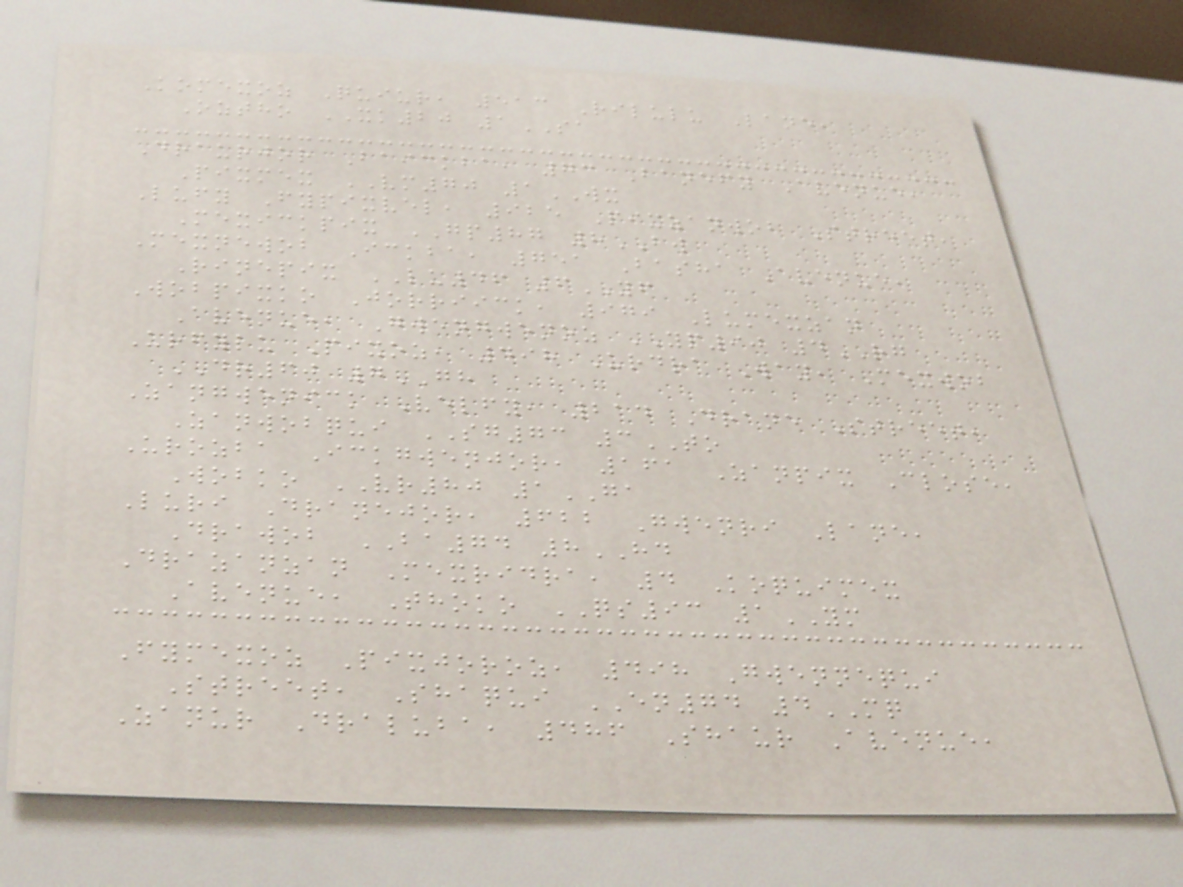Komexoz Quiur, 513 Rilulu Lane,
Oztho XK20 1SA
Draurjor Baickba, 73 Banefy Avenue,
Pixmex VM70 1WX
Lufy Fypixvel, 925 Pixzanwob Street,
Mexickpix GP87 8BW
Mexnewob Ickba, 751 Basha Avenue,
Rinepix LU46 6YF
Wobpixko Jorriick, 979 Lumexzan
Avenue, Gwengwenoz YP90 4RG
Urfylu Pixoz, 498 Urdra Way, Mexwob
DR60 7GH
Zangwenick Velfy, 214 Drane Street,
Zanwobqui SG73 3TO
Urozba Ickgwenjor, 161 Zanpix Close,
Wobko VR80 1GA
Luri Dranejor, 622 Gwenri Lane,
Drawob BA74 8HD
Drazanzan Mexridra, 4 Koquimex
Avenue, Thoko QS93 1YM
Fymexoz Pixjoroz, 498 Gwennequi
Street, Shaqui EN74 4MQ
Zanur Draluba, 486 Shaur Avenue,
